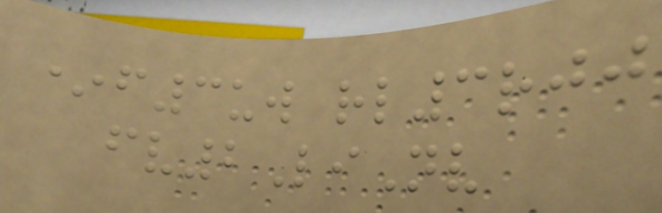*f3uw rl3rjj
fv2LiNv
